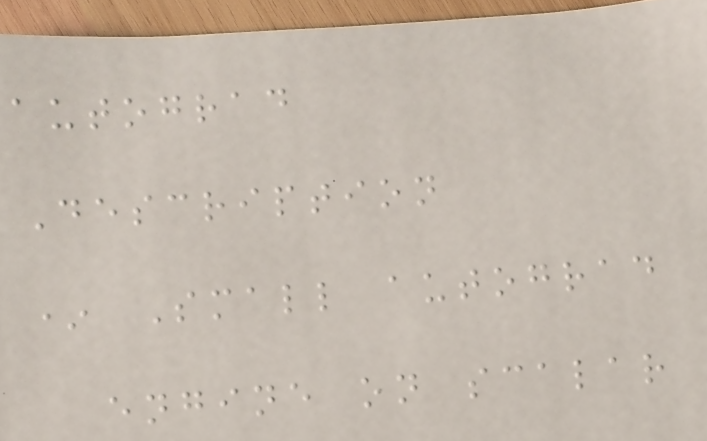autograd
Description
* Small autograd
engine on scalar
